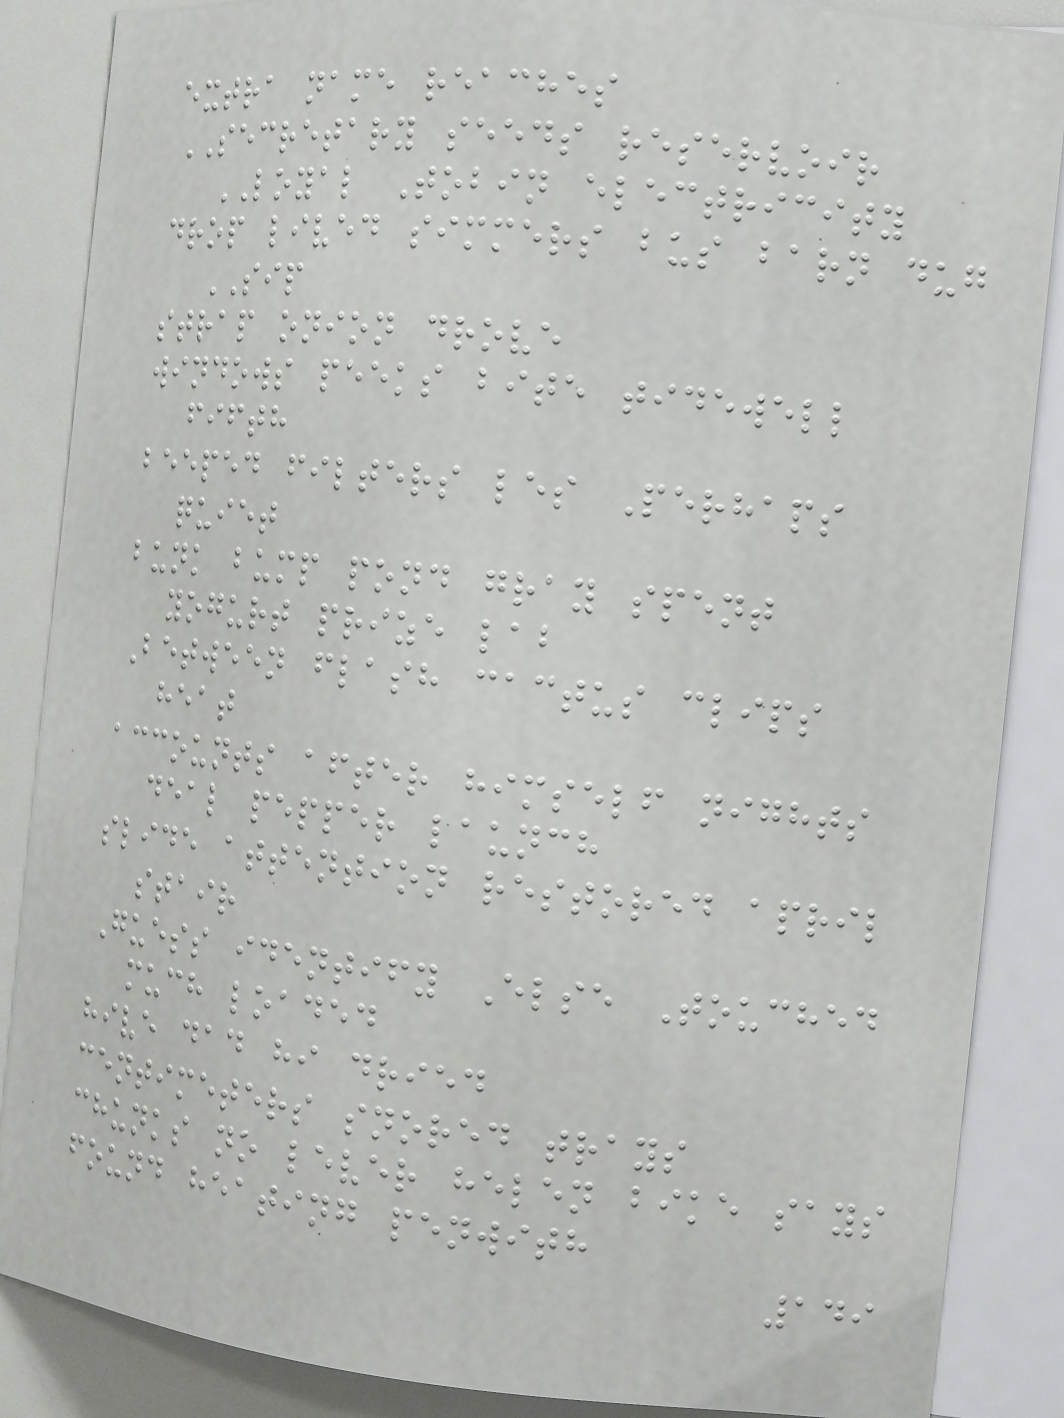extra name reaches
SECRETARY seeds reservoir
LOYAL Tobin electricity
drop lived simmers bus barn dug
SIP
strap onion drove
windows peeks bite tidewell
fifth
beeped filters les Perhaps
quiet
bunk bump pond gray spent
yogurt prize lab
Between flash cactus clips
heat
accounts after himself nights
deal pepper launch
slide attention restored april
stair
Guess identify Else Touched
much loaded
hive dad hi dried
centimeters snored trays
chunks no lever helen bike says
found heating penwith
149
